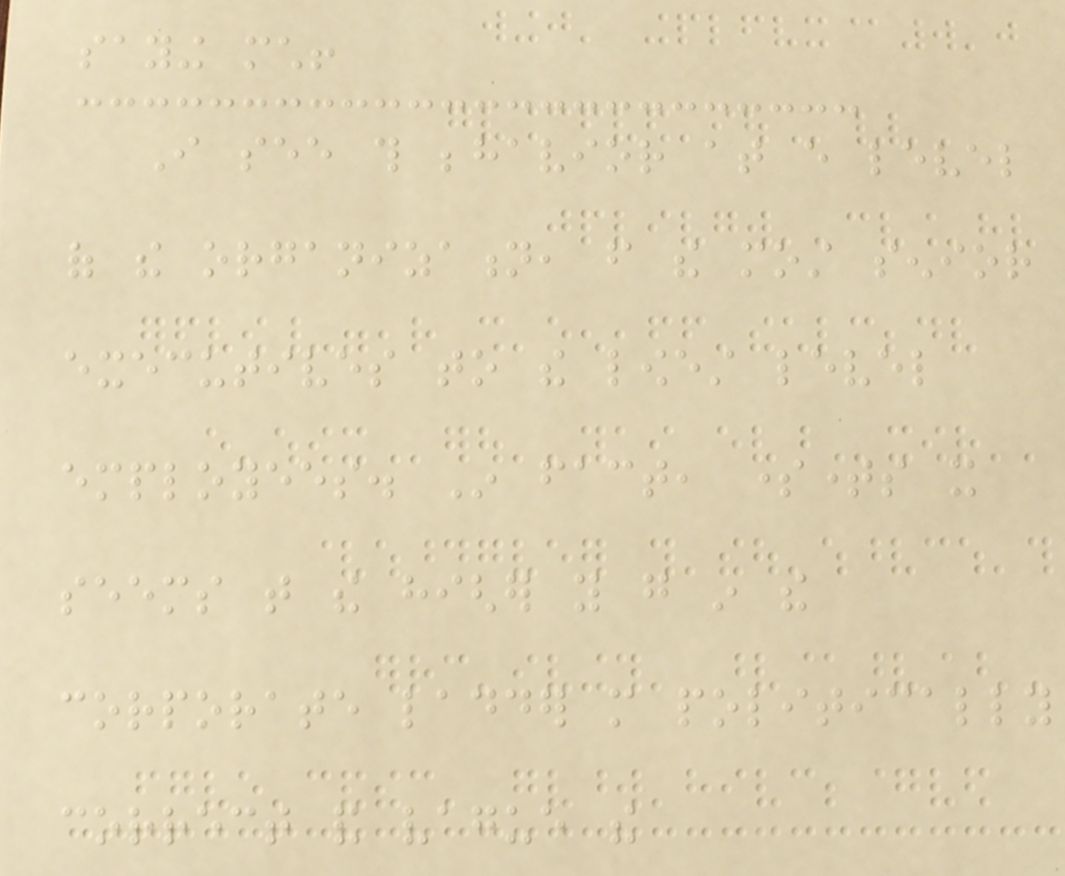saying much!
I see this behavior at every level
of the organization, from the most senior
executives to the lowest level
employees. In fact, sometimes it
seems that the higher you go in the
corporate ladder more politically
correct and vague the
